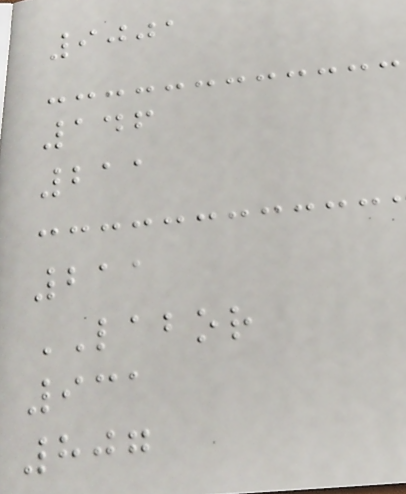9001
146
211
211
LABOR
931
807
